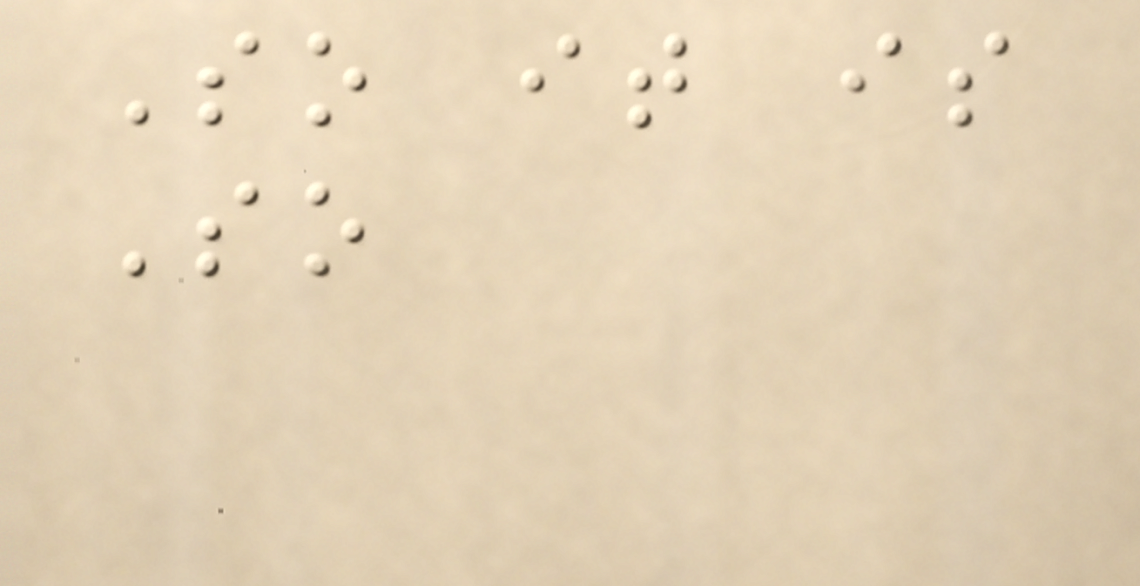So it is
So
